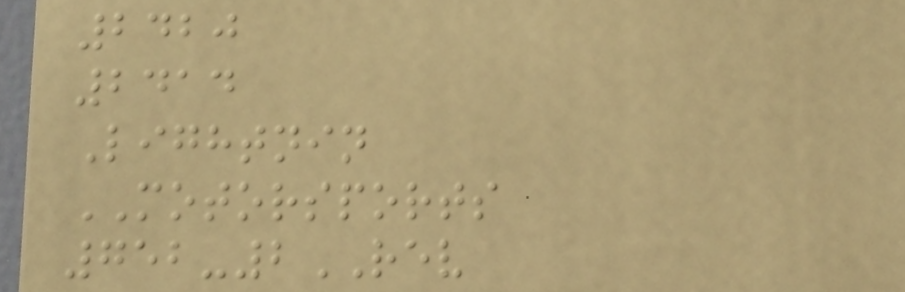2420
2414
Lightnin
MOTORSPORTS
752-2REV
